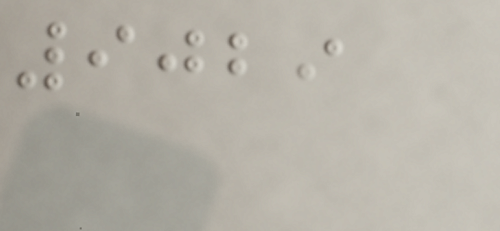9029
